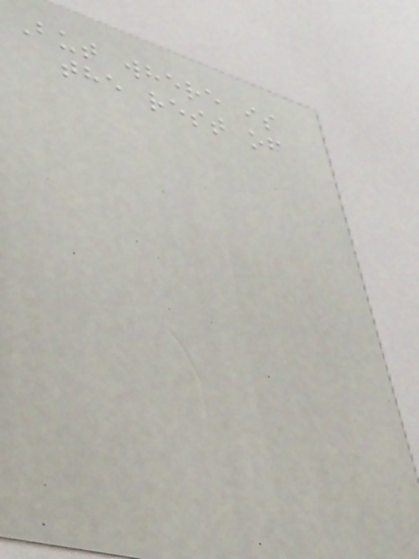But where is
the rest of
